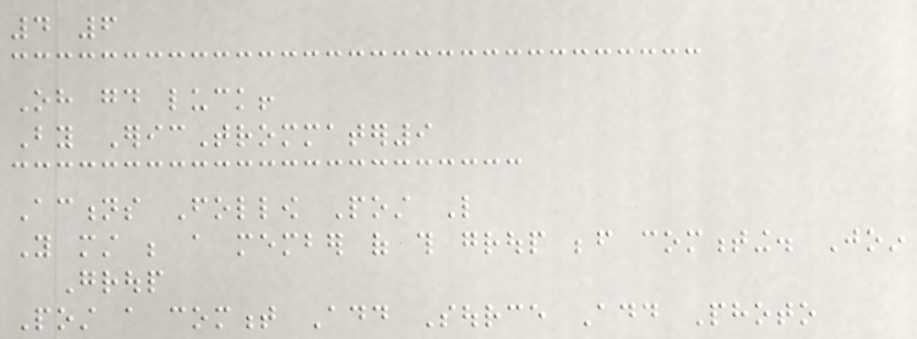4 6
Oh good luck!
By EricTrommater9
Actions Follow Post Like
You must be a member of this group before commenting. Join
Group
Post a comment Add Source Add Photo
